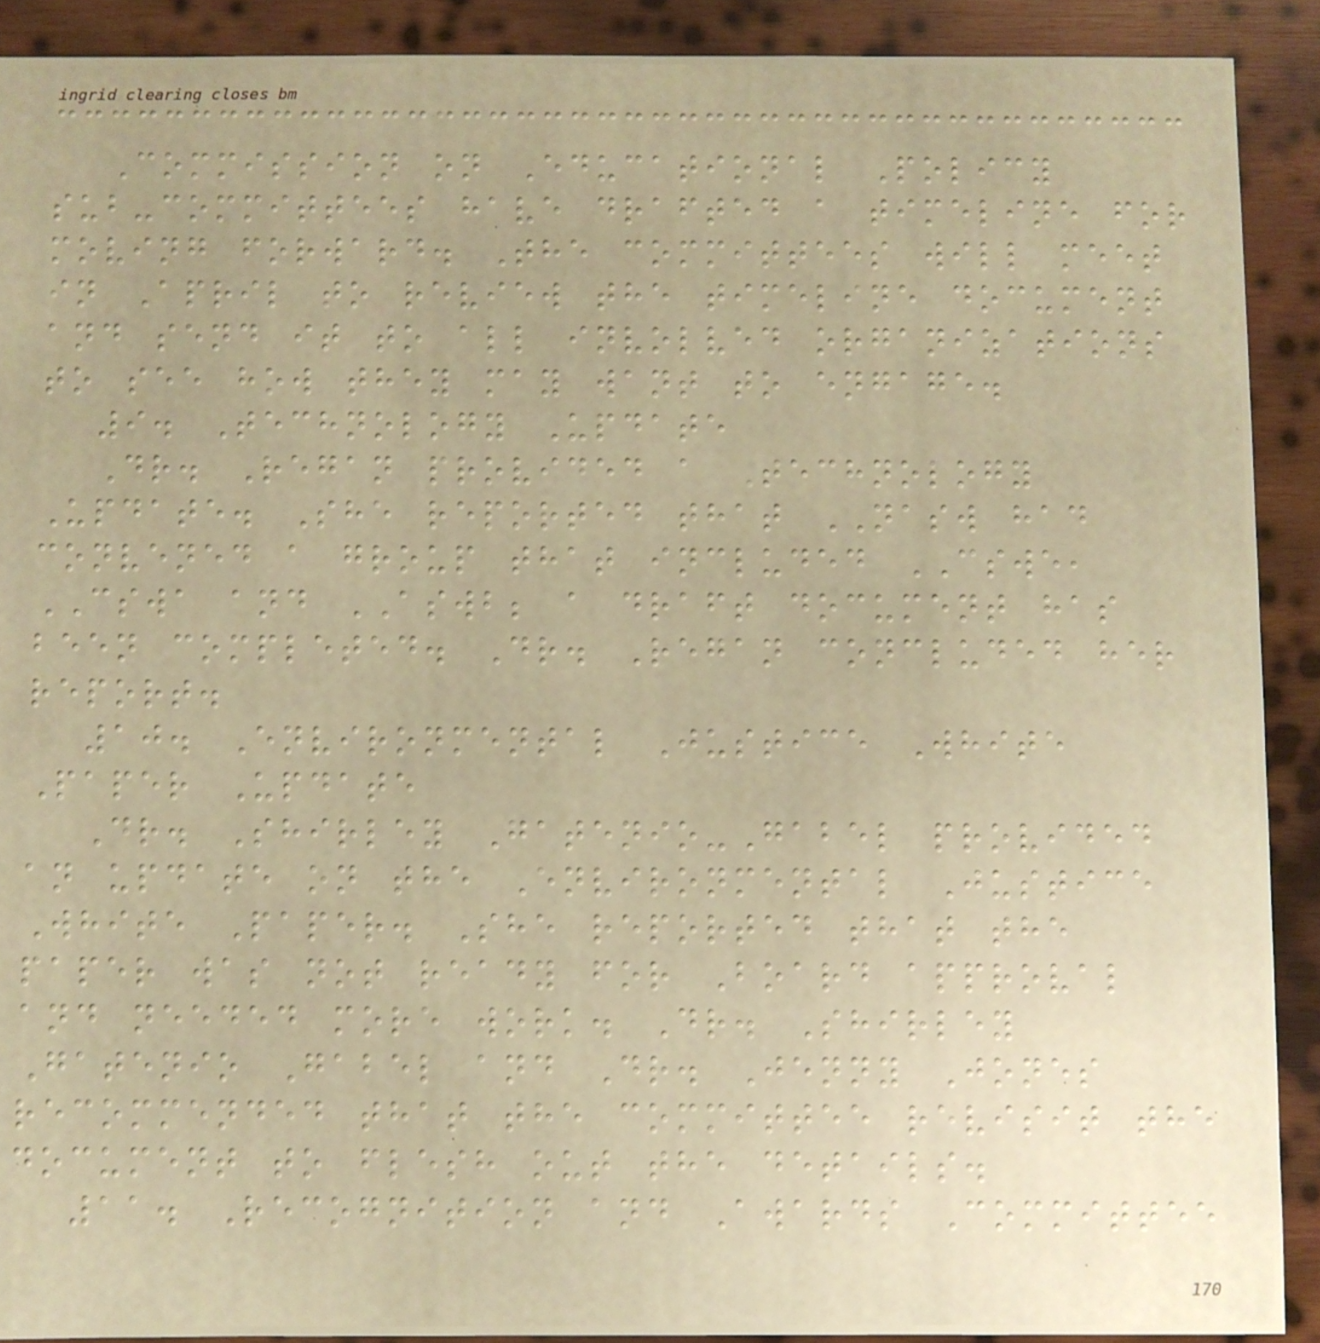Commission on Educational Policy
sub-committees have drafted a timeline for
moving forward. The committees will meet
in April to review the timeline document
and send it to all involved organizations
to see how they may want to engage.
9. Technology Update
Dr. Regan provided a Technology
Update. She reported that NASW had
convened a group that included CSWE,
CSWA and ASWB; a draft document has
been completed. Dr. Regan concluded her
report.
10. Environmental Justice White
Paper Update
Dr. Shirley Gatenio-Gabel provided
an update on the Environmental Justice
White Paper. She reported that the
paper was not ready for Board approval
and needed more work. Dr. Shirley
Gatenio Gabel and Dr. Jenny Jones
recommended that the committee revisit the
document to flesh out the details.
11. Recognition and Awards Committee
